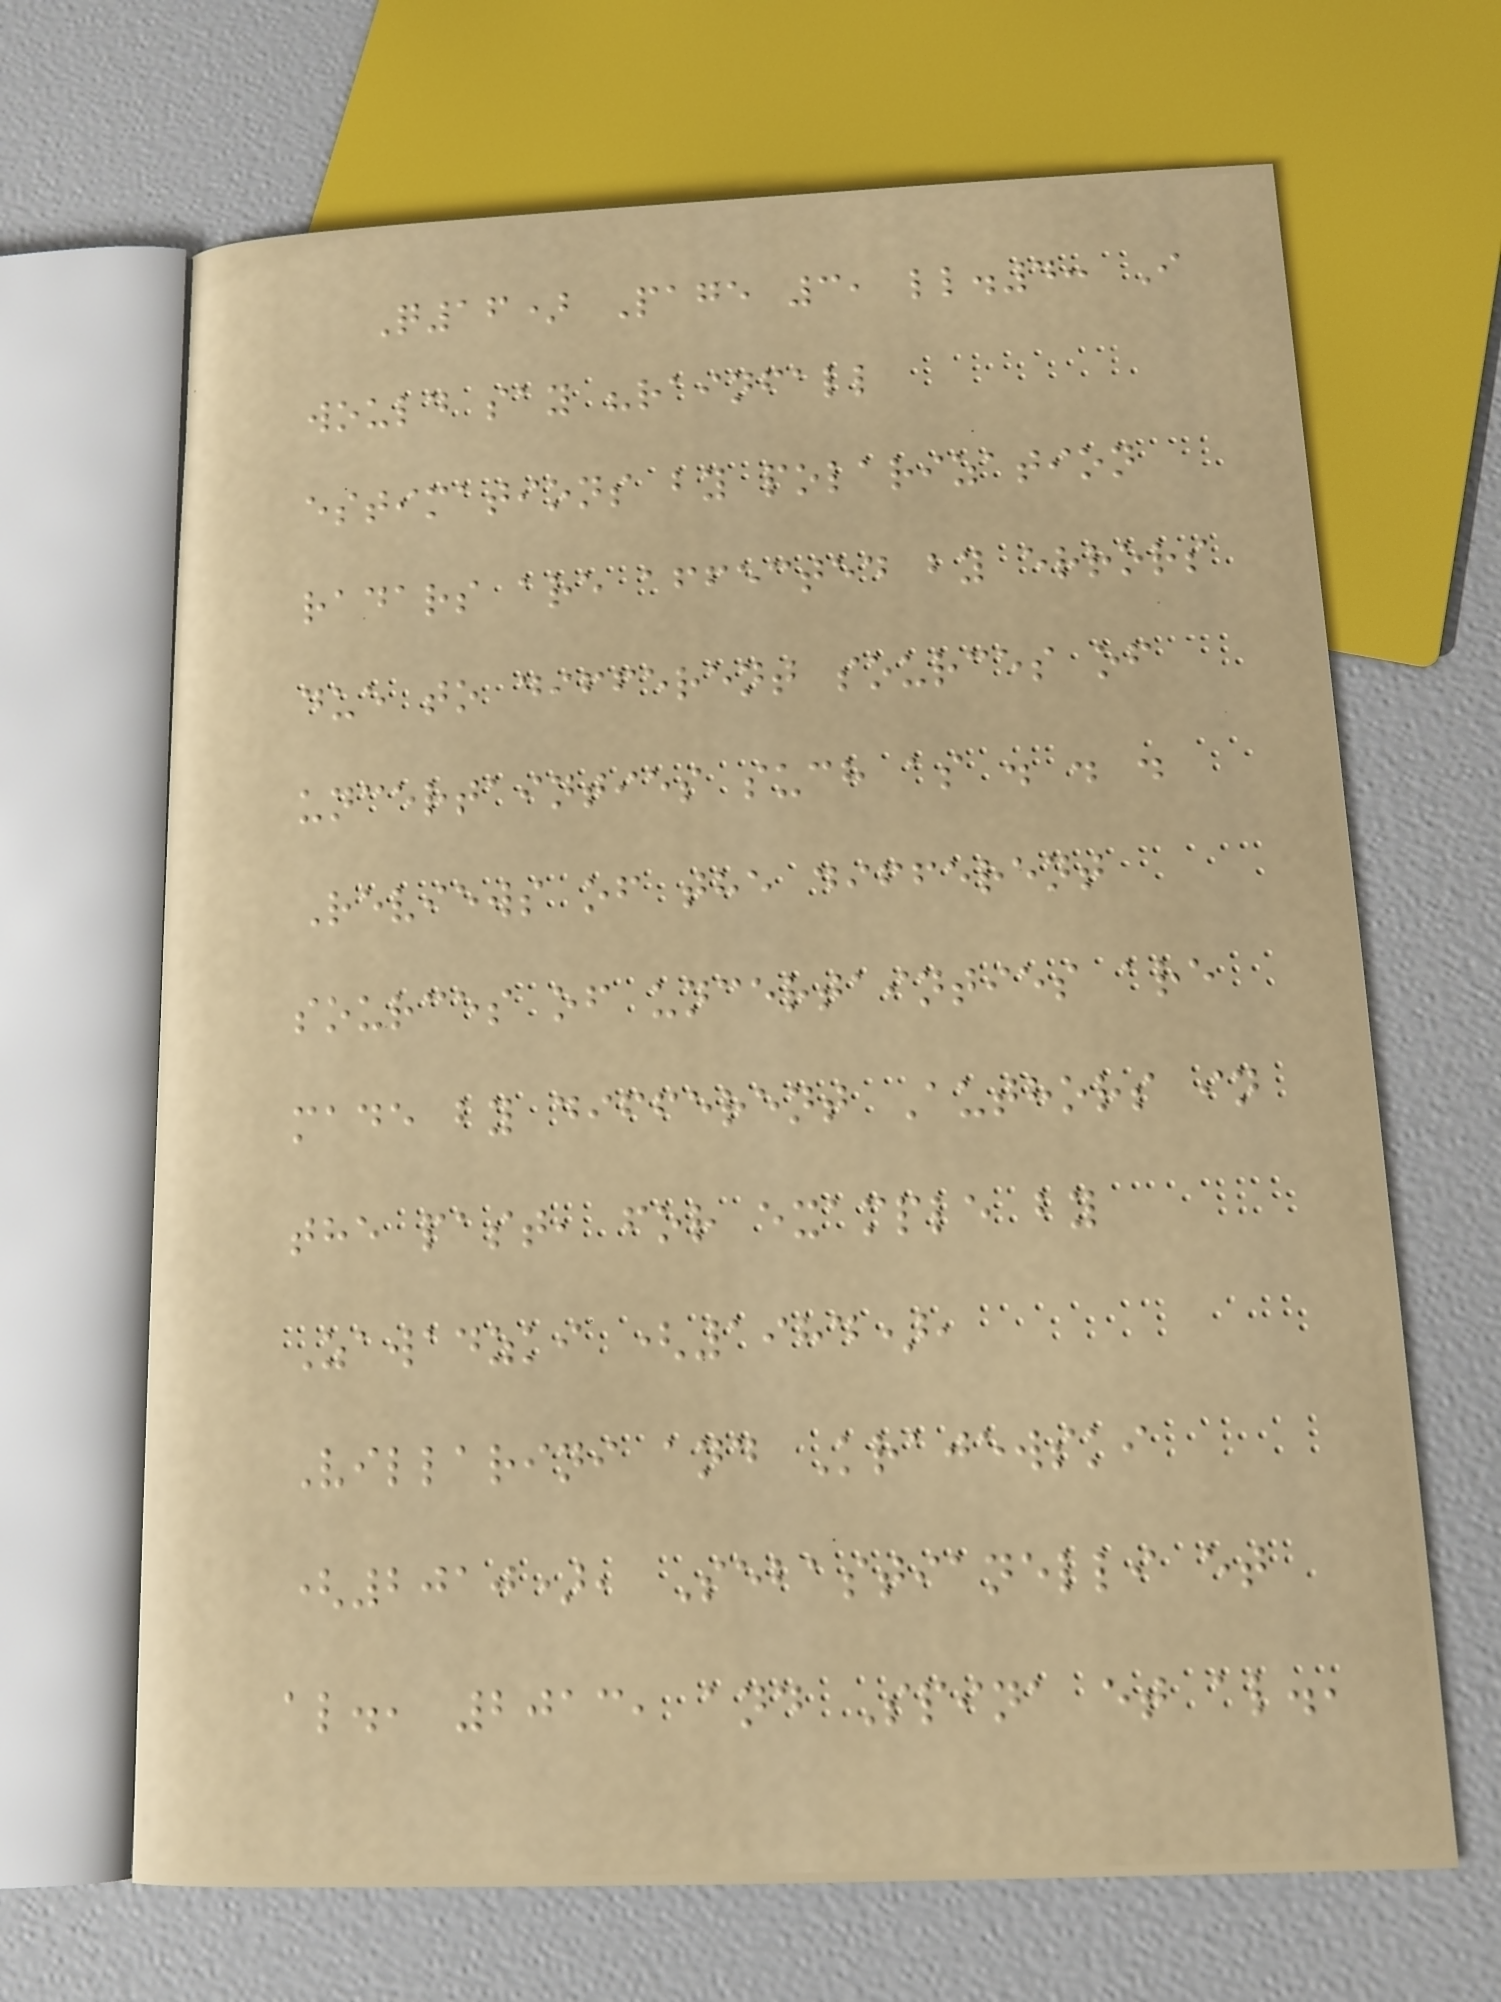Q16) Page 3, ll.4: I
would say "rainfall
estimations by polarization
radars are affected by errors
due to different sources of
uncertainties such as . . .
Reviews of the different
sources of uncertainties are
made by different Authors in
the past, for example by
Zawadzki (1984),
Villarini and Krajewski
(2010), Sebastianelli et
al., 2013, and Spina et al.,
